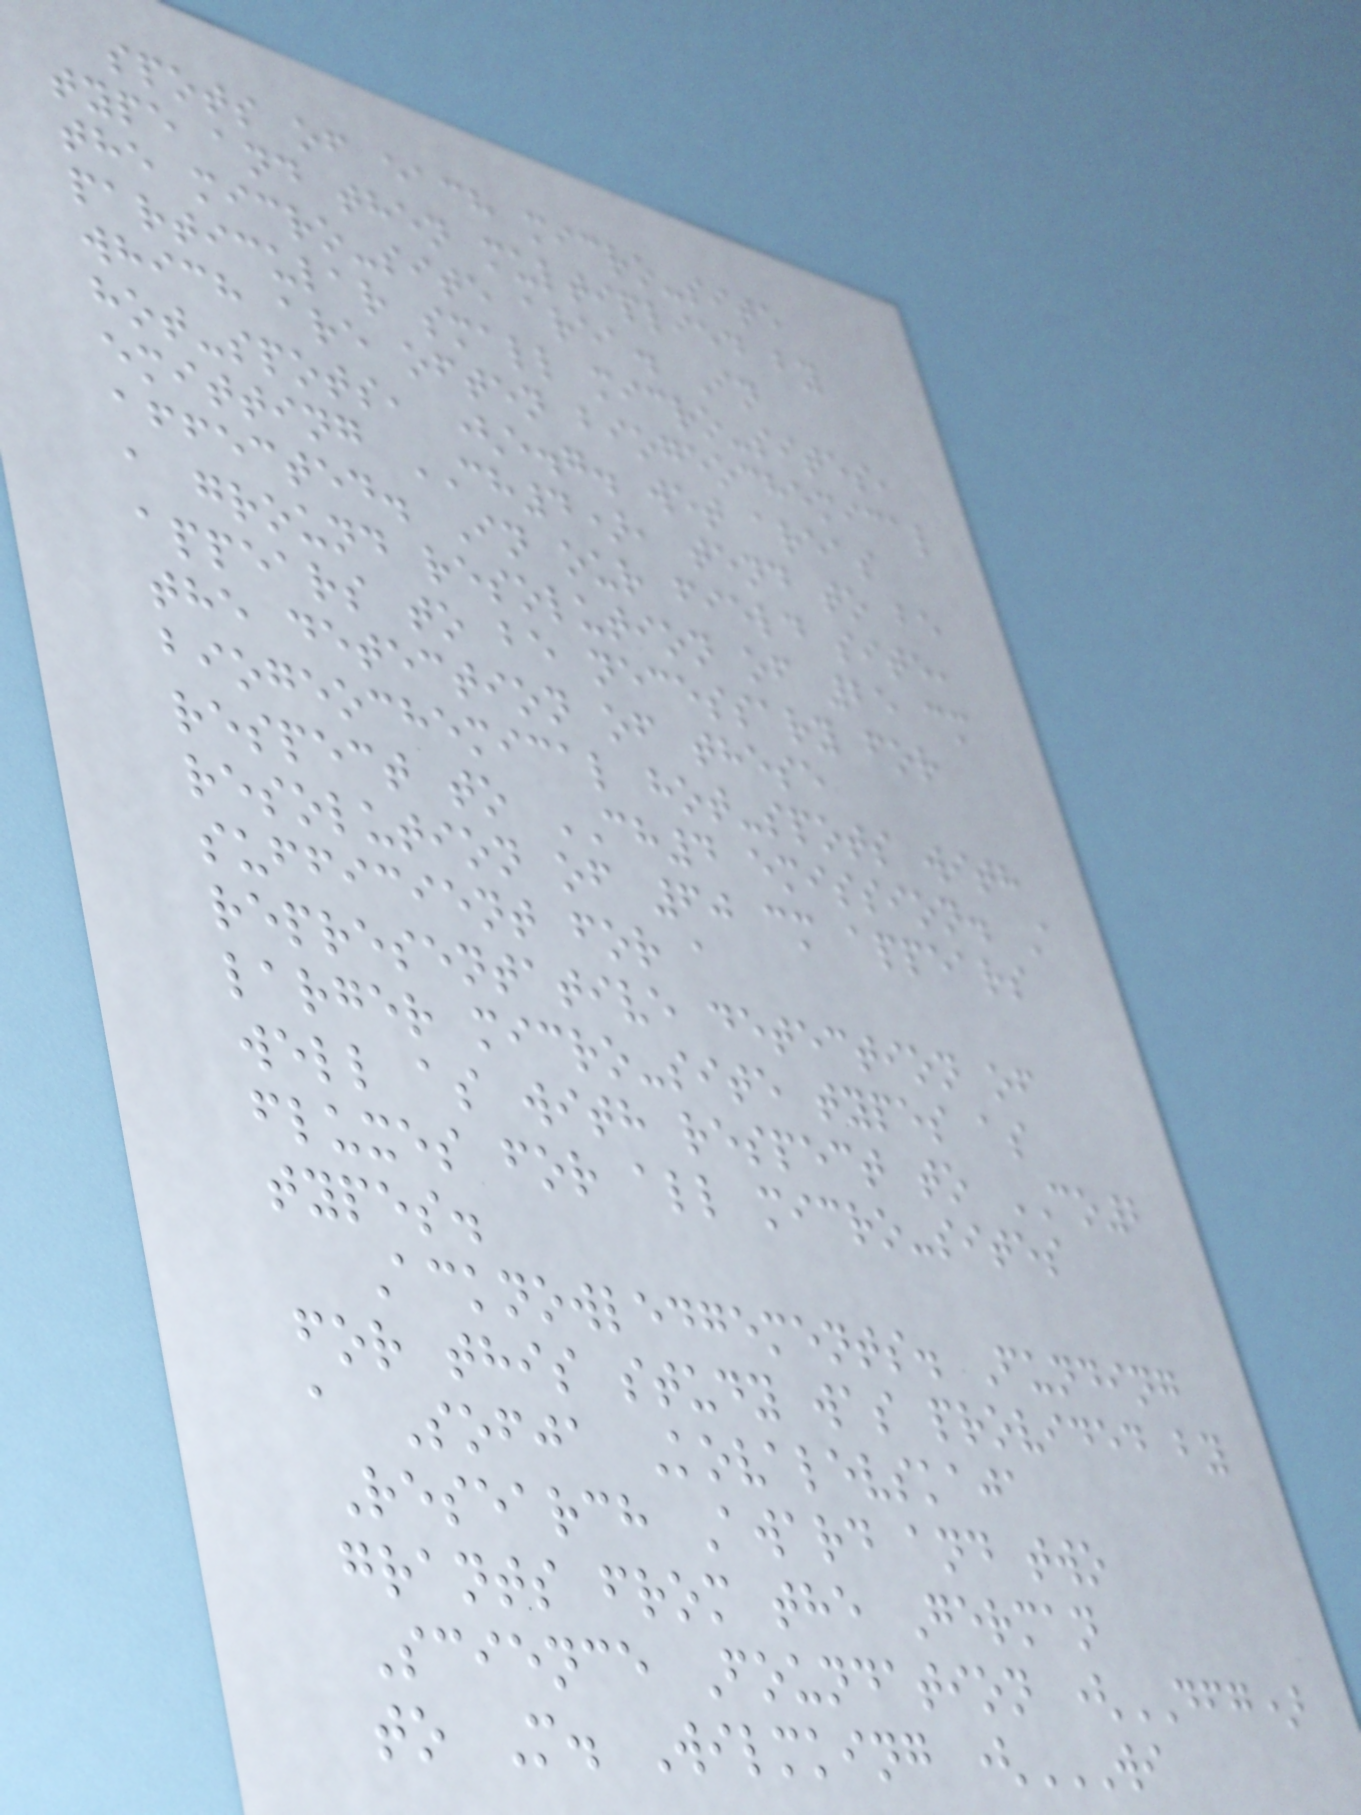spots of each micro-site
type and then multiplied by
the micro-site area. In
particular small micro-sites,
which are often biogeochemical
hot-spots, (e.g. wet areas
emitting CH4), tend to be
affected. In our field site,
a ground resolution of 25 cm
appears to be necessary for
the detection of these
biogeochemical hot-spots with
respect to CH4 emission. A
resolution of 60 cm appears
sufficient for a
representative detection of
larger micro-site types as
well as with respect to CO2
fluxes for all micro-sites
types.
Acknowledgements. Funding
for this study was provided by
a Sofja Kovalevskaja
Research Award and two
grants from the German
Science Foundation (DFG)
to M. Wilmking (WI
